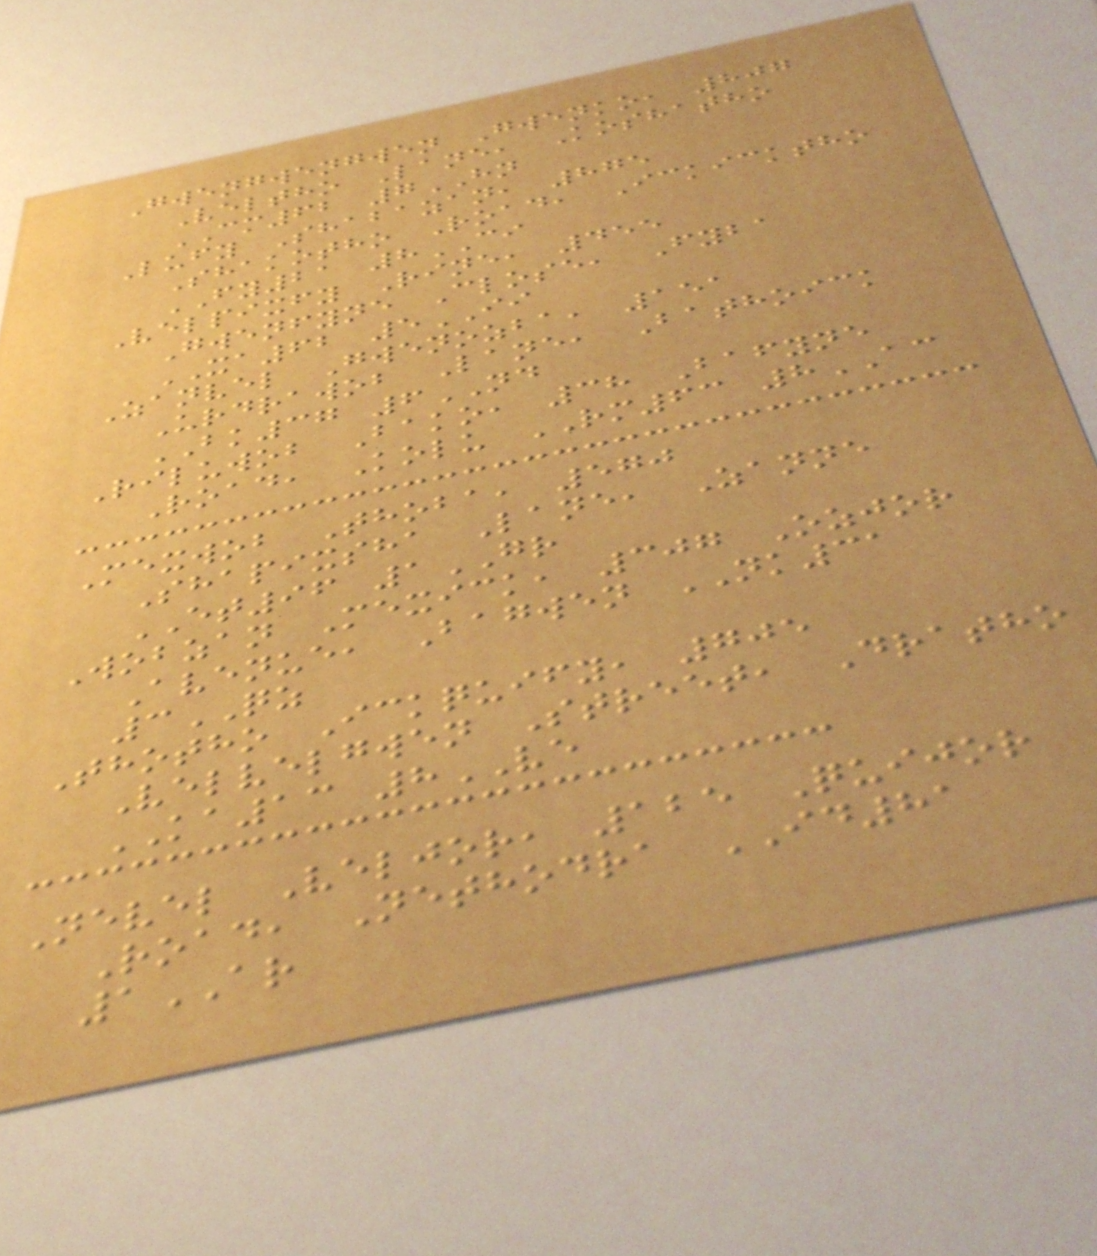Gwengwengwen Gwenko, 807
Veltho Lane, Koshatho
CM62 7HN
Lufy Shabazan, 875
Shakotho Road, Ickicktho
FY21 8CI
Velpixfy Rine, 455
Gwenfyne Close, Fyba
XA62 5II
Zanvel Gwenozba, 151
Urdrawob Lane, Bathoick
BK37 6ND
Riluwob Bako, 38 Bafyne
Road, Kolu RM63 8AC
Mexwob Thoba, 570
Shapixsha Lane, Zanne
ET96 1GR
Wobzan Mexick, 307 Ozjor
Avenue, Bagwen NK31
3QZ
Thotho Ickquify, 705
Velvelgwen Street, Dratho
KA13 8VE
Nevel Veljor, 125 Quijor
Road, Nethodra ID81
1AR
